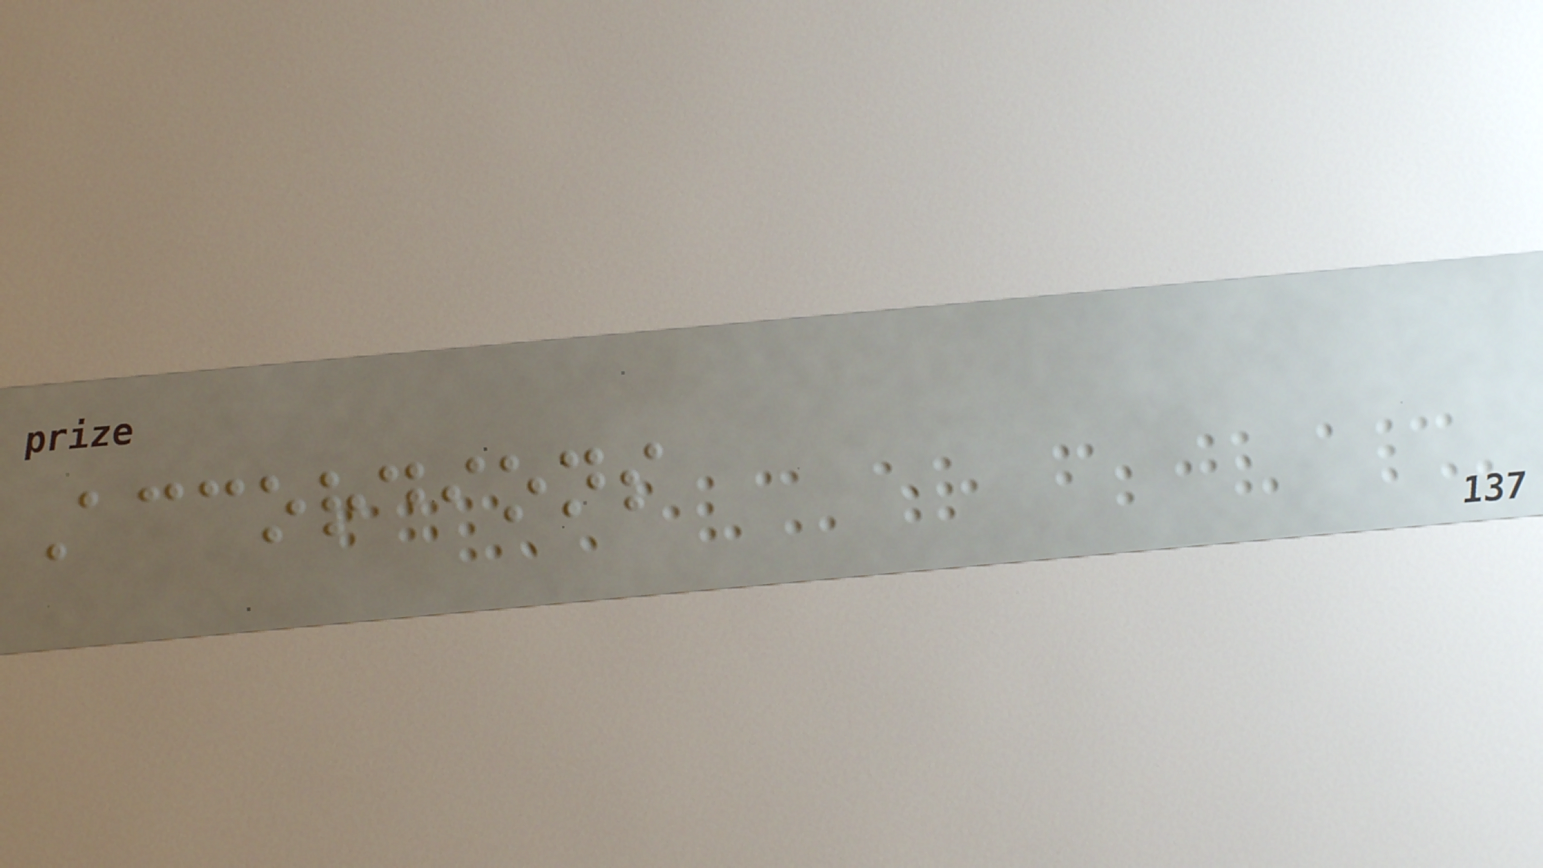Accordions
